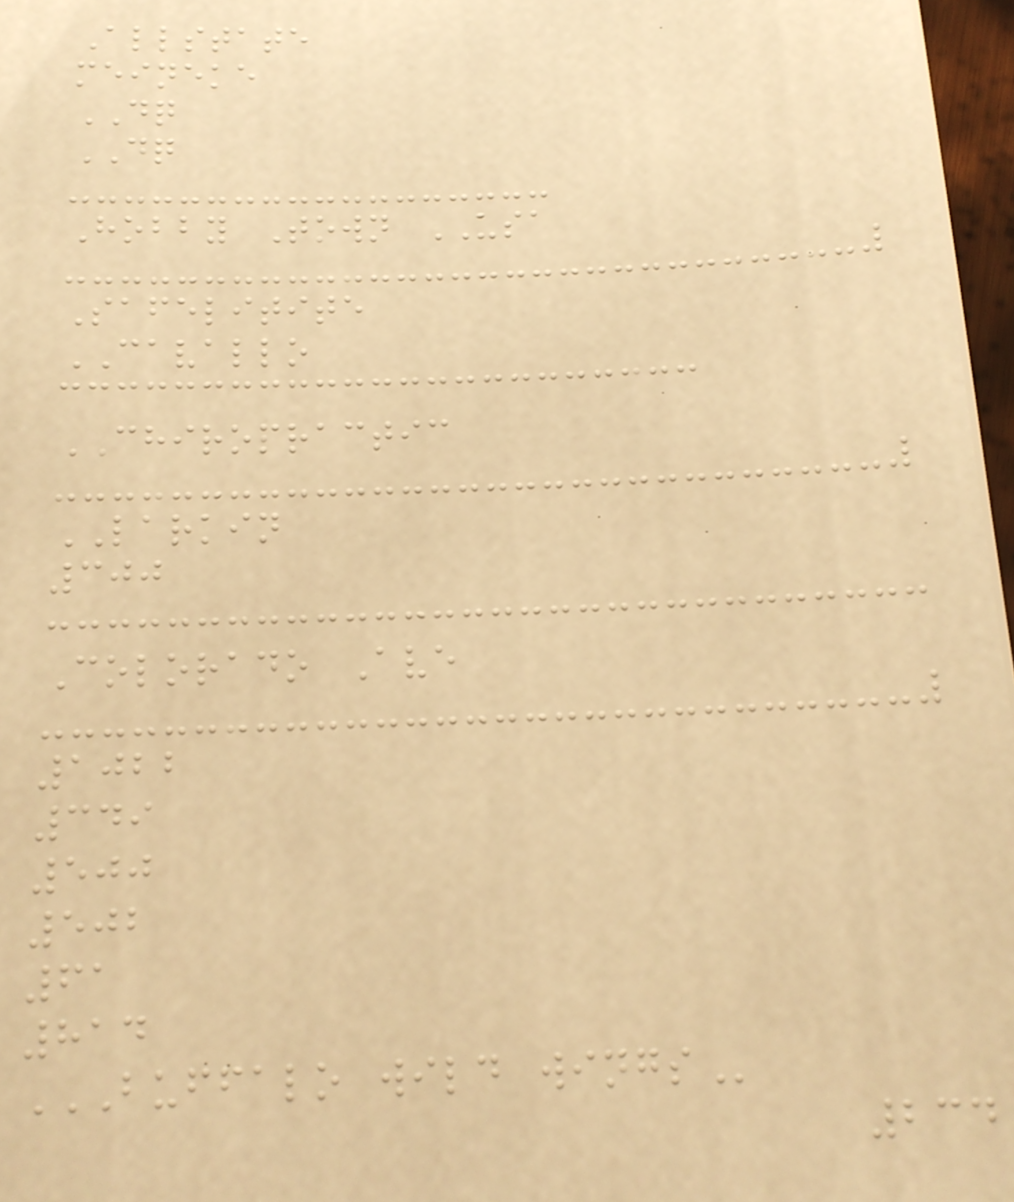Allstate
meineke
DQ
DQ
Hobby Town USA
Safelitite
CAVALLO
CHIROPRACTIC
LARKIN
300
Colorado Ave
1022
349
500
502
61
814
BUFFALO WILD WINGS
234
